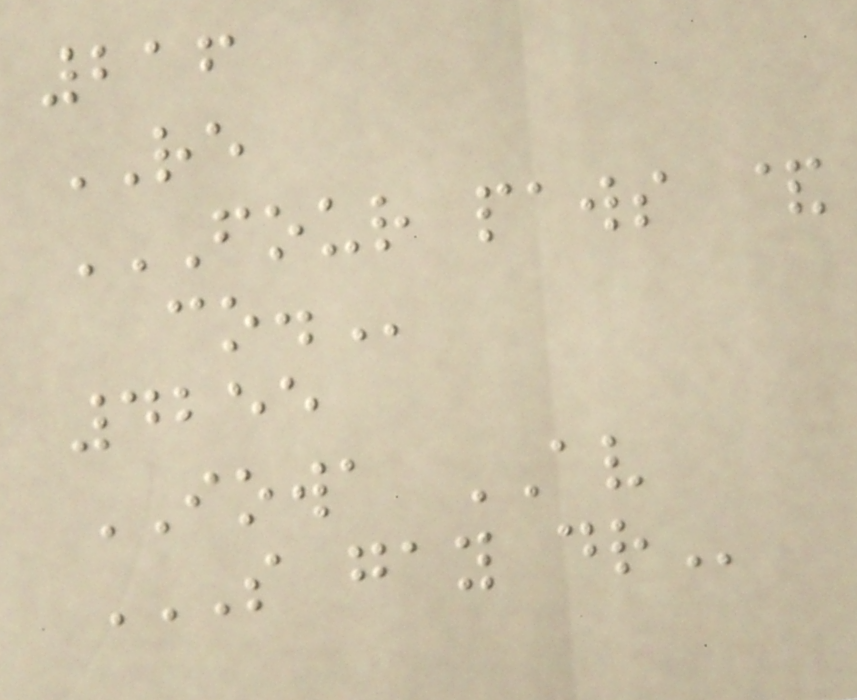216
RE
FOUR PAWS &
CO.
4255
IOWA AV
S GAY DR
